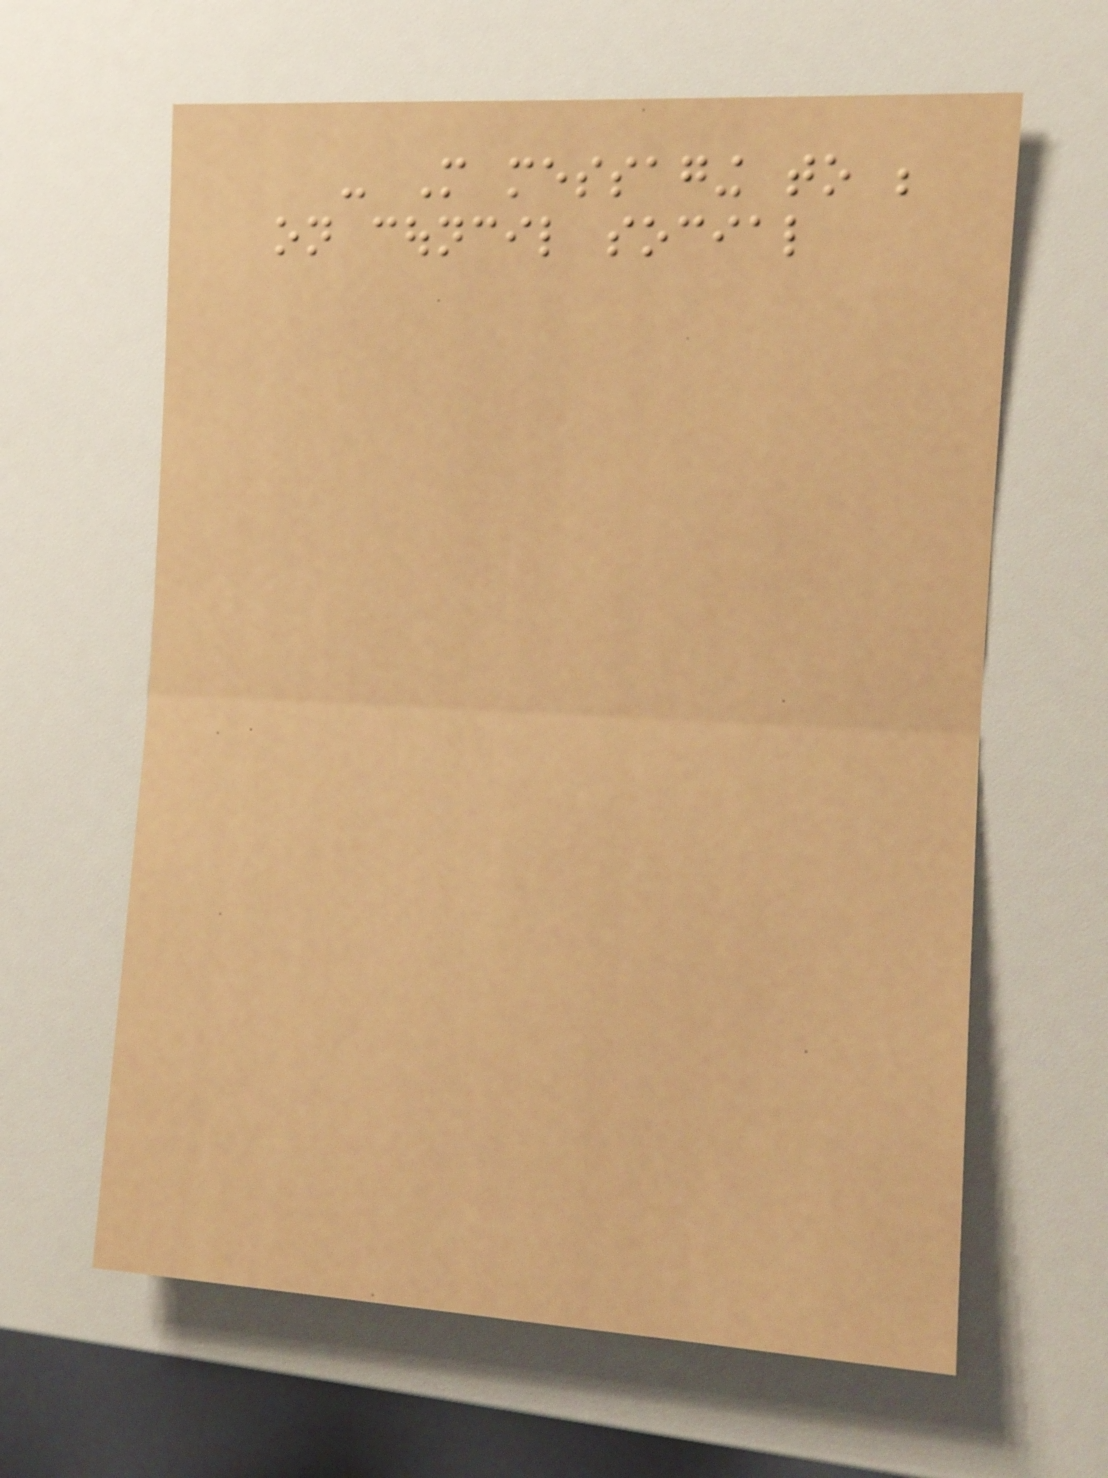- More messaging to be
on council social
